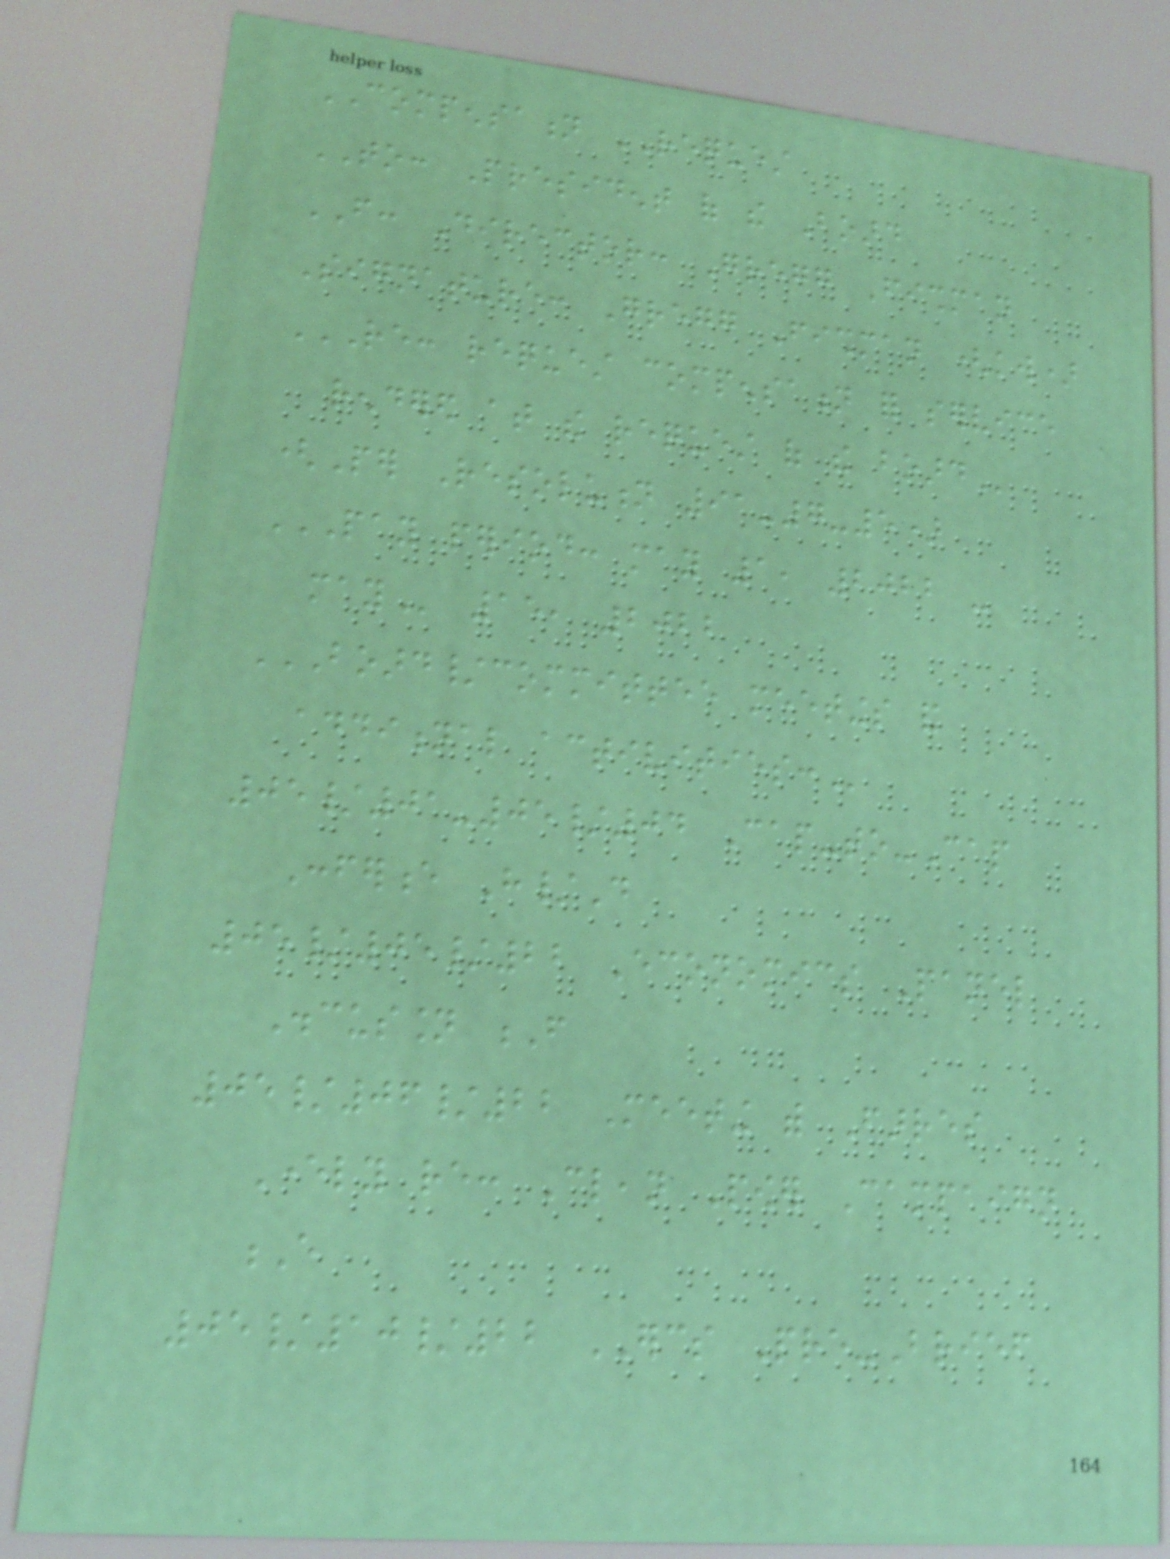COMPENSATION REQUEST
TO: President of the Board
FROM: Director: Gregg Fishman
Signature: Gregg Fishman (kw)
RE: REQUEST COMPENSATION FOR SERVICE
RENDERED AT THE REQUEST OF THE BOARD
(Per Resolution 91-7-5)
PAY PERIOD: MAY 1, 2022 -
MAY 15, 2022
BOARD/COMMITTEE MEETINGS AND
ADDITIONAL ACTIVITIES:
05/01-05/04 Cap-to-Cap
Conference H/D
05/05/22 Economics Panel
Discussion F
05/06/22 Meeting with Farres
Everly re: Clean Power Campaign
E
05/10/22 ERCS Pre-Brief
